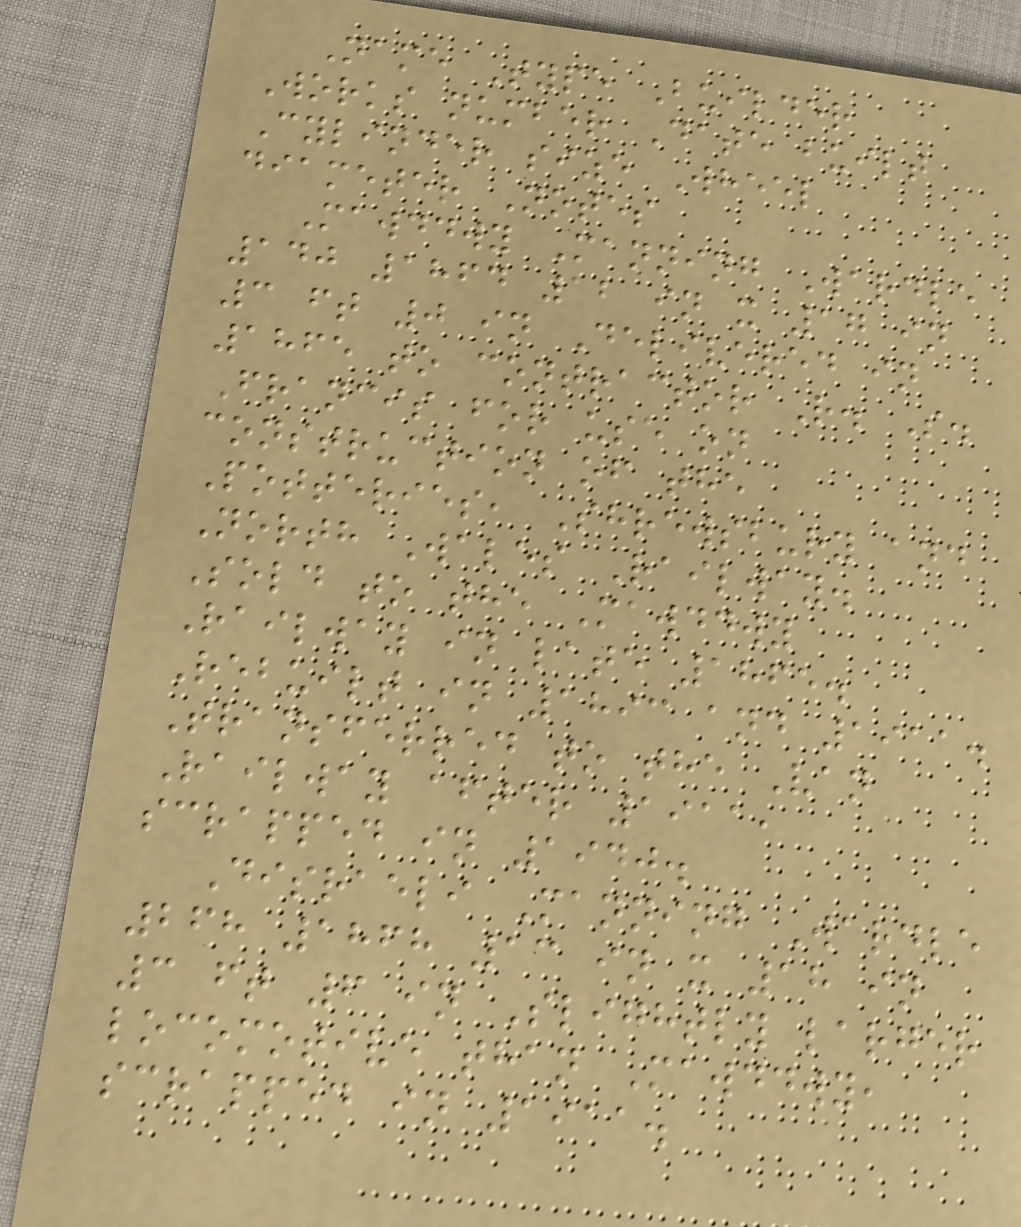Name Type Builder
Works number Date built
Cylinder size Wheel
diameter Notes
Mawddwy Manning Wardle
140 1864 12 in x 17 in
3 ft 0 in Delivered in
1865 to contractor R. S.
Francis for use on
construction of the
Potteries, Shrewsbury and
North Wales Railway.
Sold to the Mawddwy
Railway in late 1865.
Rebuilt in 1893 and 1911.
Transferred to the Van
Railway after 1911,
scrapped in 1940.
Disraeli Manning Wardle
268 1868 13 in x 18 in
3 ft 6 in Slightly larger
locomotive than Mawddwy,
scrapped in 1911.
